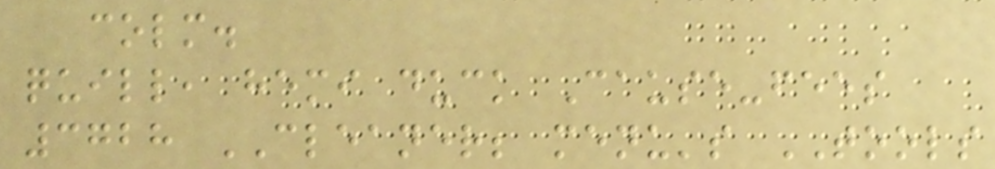colm.
quill, hemi duck Cause-fees
3728 CLEANER; menu's TOOLS
